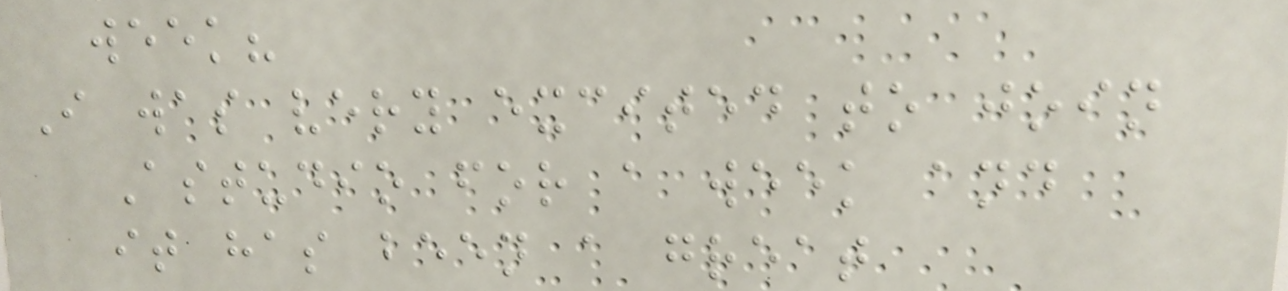week?
I was very excited to join
Astudio for a week and
it has been a great
